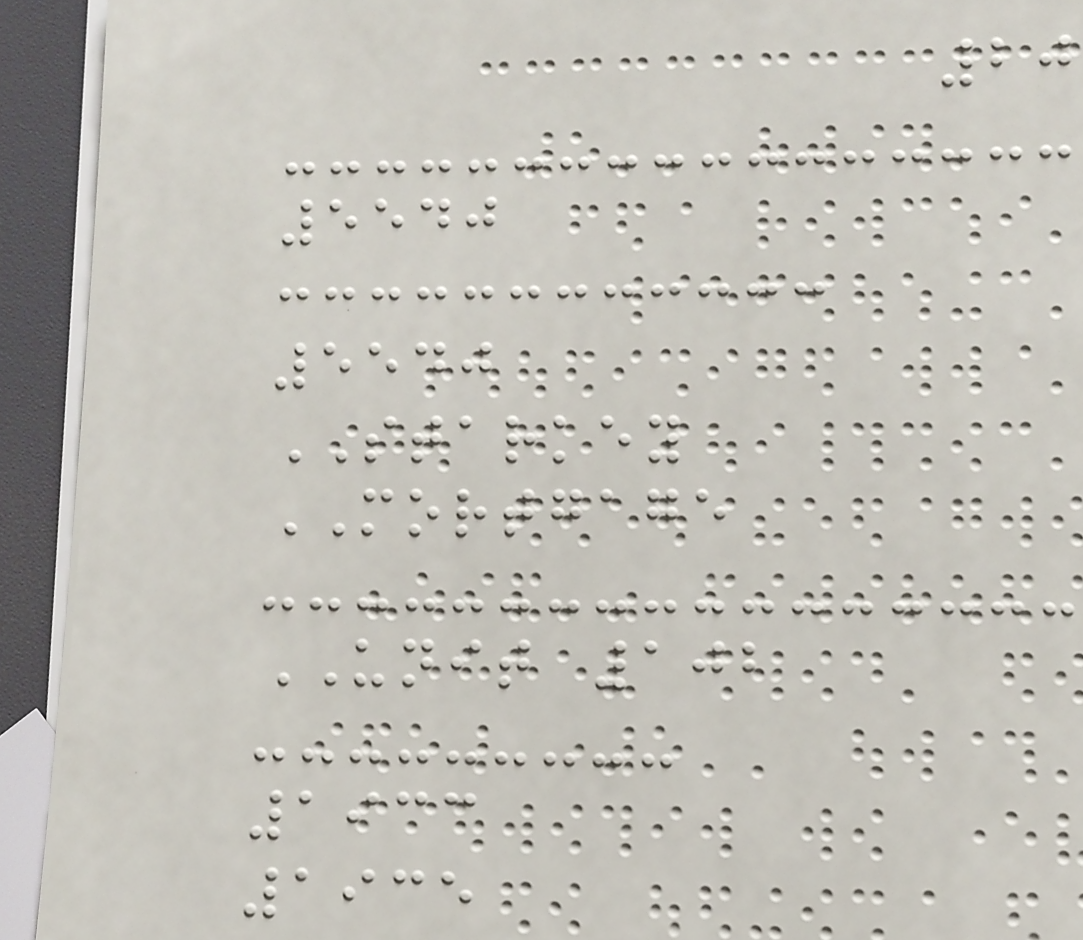20
5540
5540
STARKEY
MORTGAGE
UNIT 102
1933
1935
